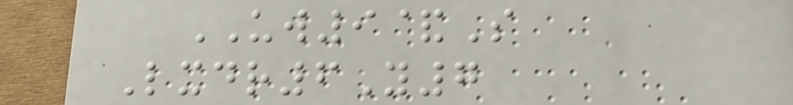UW9&S
Lxdr6Y7
